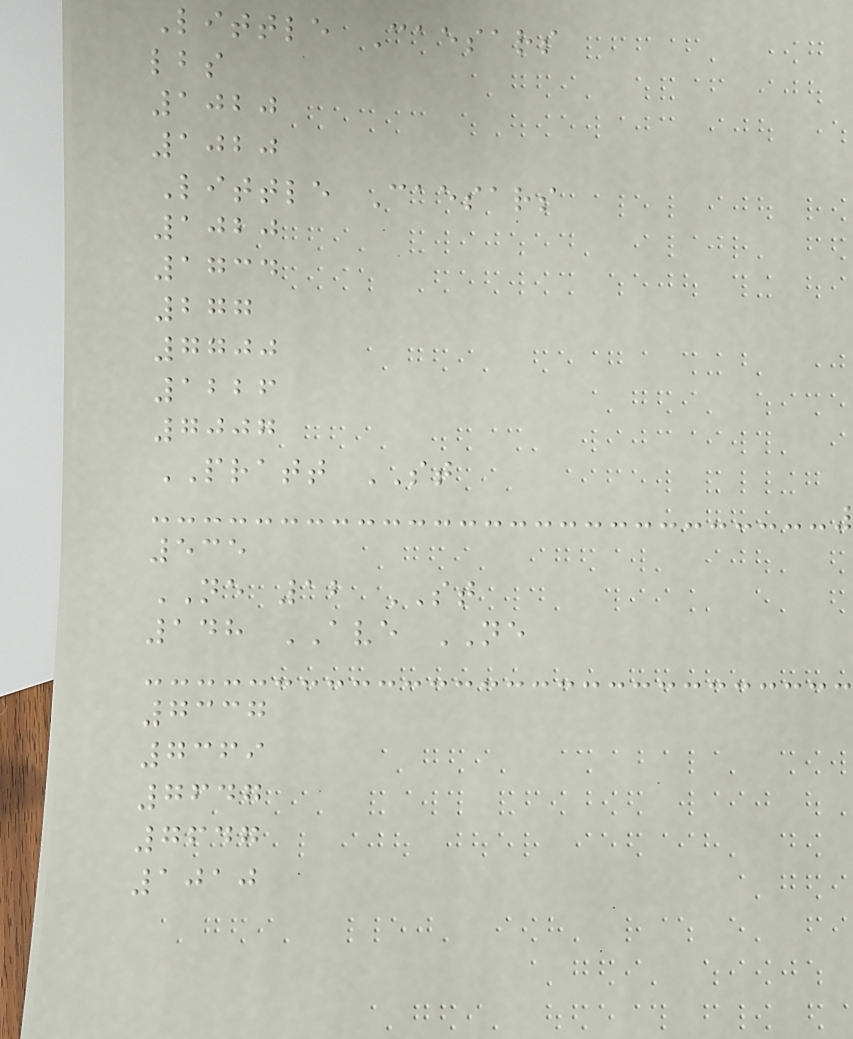Little Caesars
lbs
1020
1020
Little Caesars
1020
1734
277
7700
1226
7007
PRATT ST
535
NE 12 ST
148 AVE NE
7337
7369
7647
7647
1010
